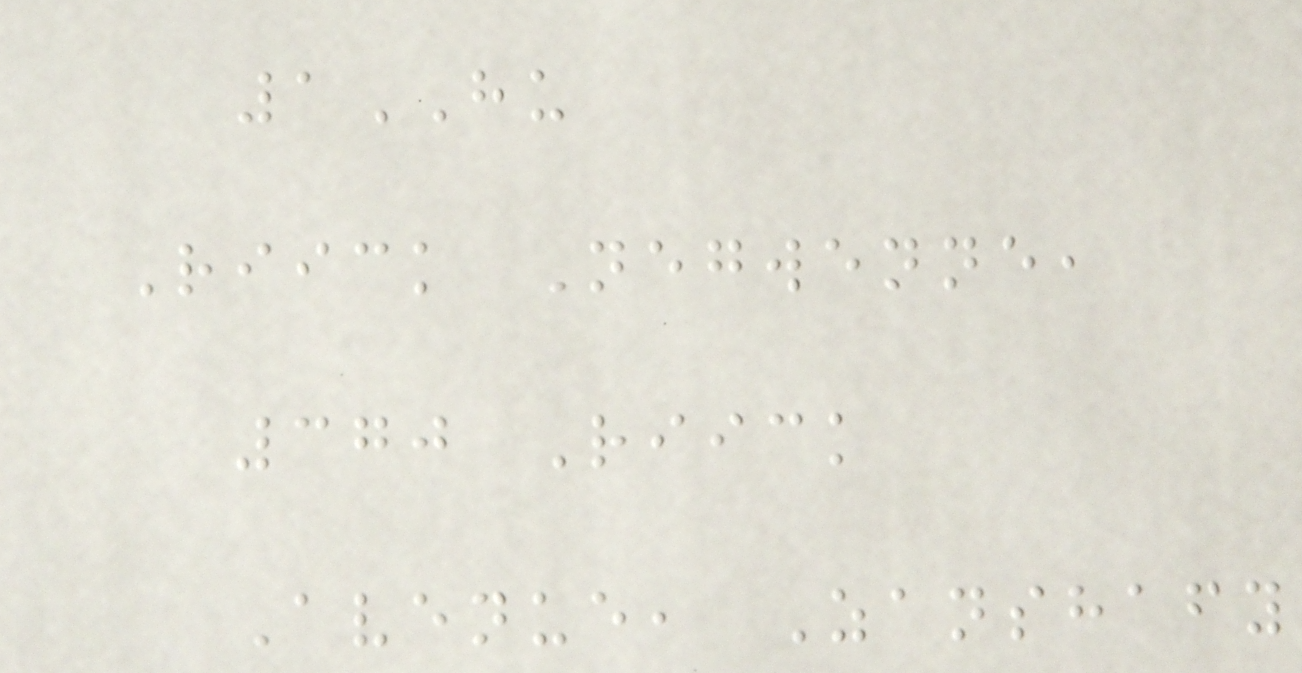1HU
Riick Negwenne,
370 Riick
Avenue, Zanshafy
